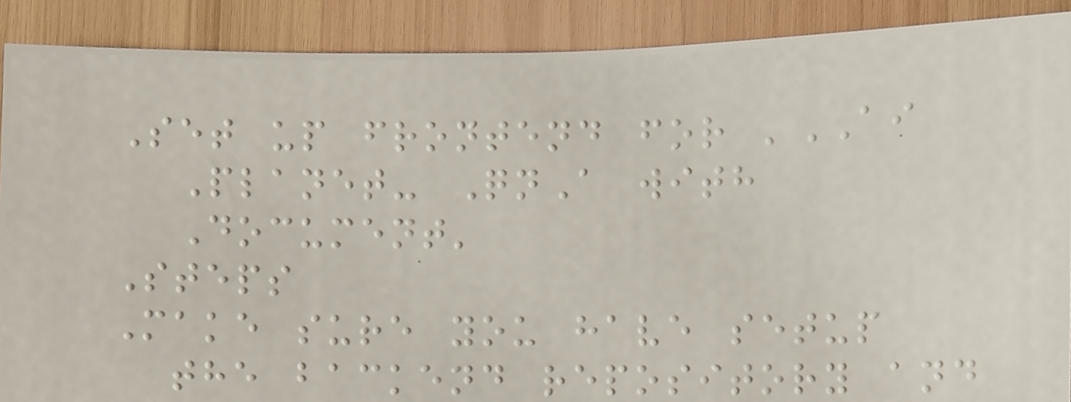Set up frontend for 'AI
Planet- QnA with
Document'
Steps
Make sure you have setup
the backend repository and
